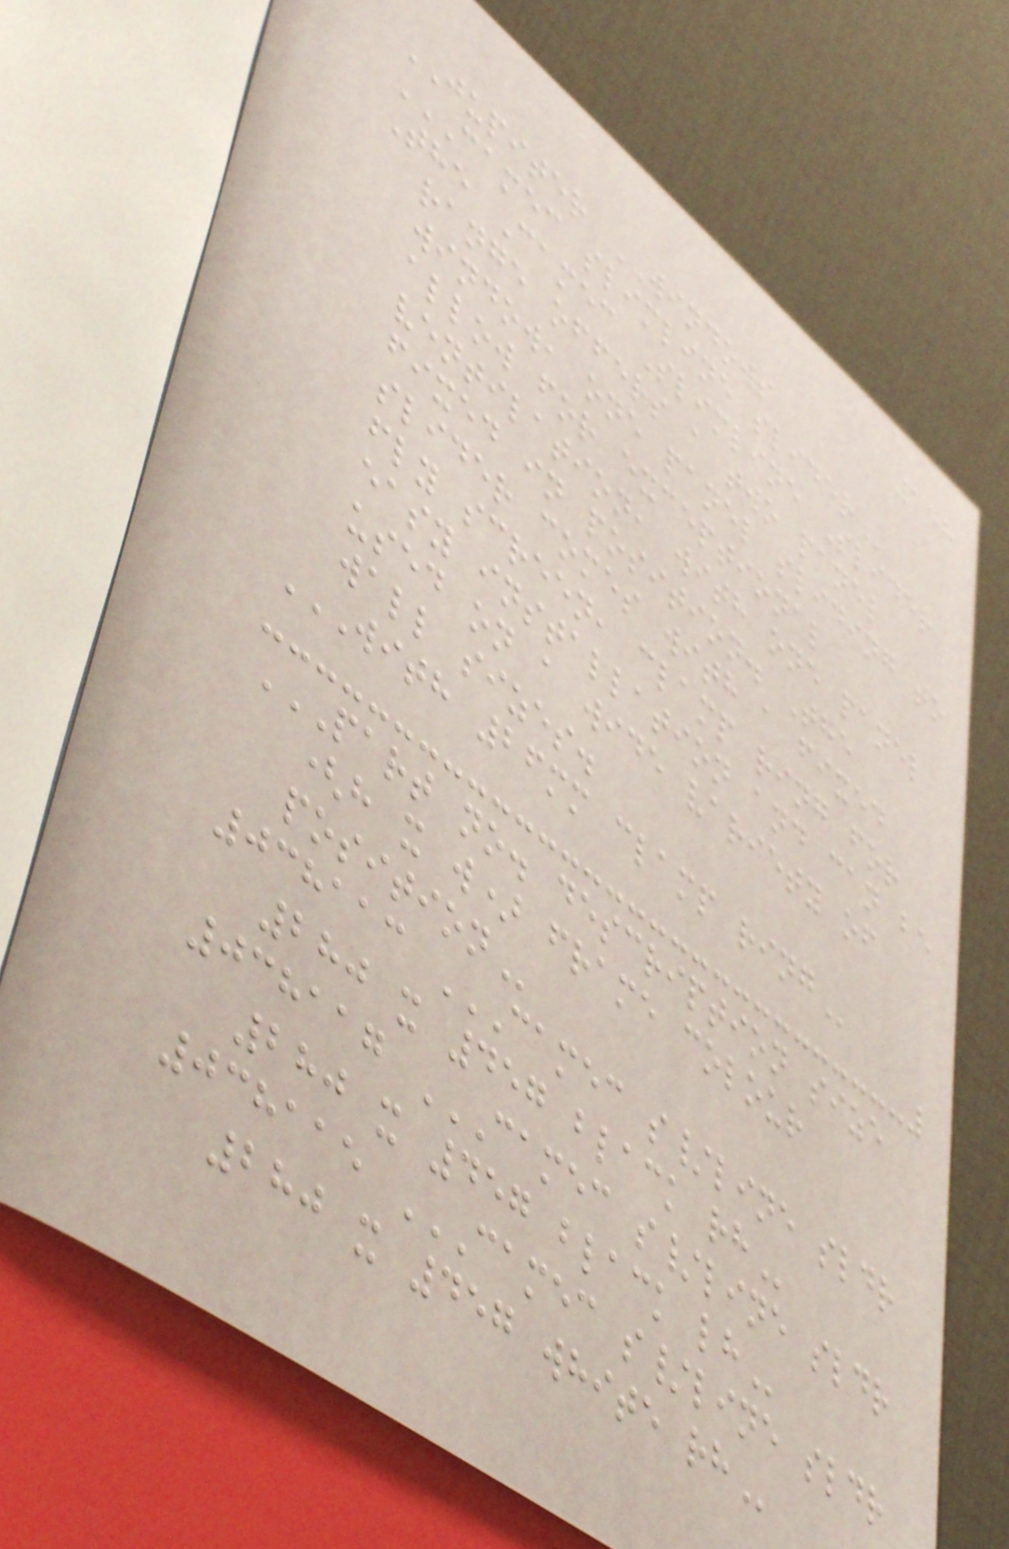158
JUPITER WINDOWS
CAMEC SLIMLINE SLIDER
The Camec Slimline Slider
range offers a two panel
window, one panel sliding to
allow for exceptional
ventilation, with one panel
fixed in position. The
slider comes with a fixed
fly screen, clamp ring for
easy installation and can be
used on a wide variety of
wall sizes.
WITH 26MM CLAMP RING
PART NO. DESCRIPTION SIZE
(H X W) FRAME COLOUR
POSITION
038113 CAMEC S/LINE SLDR
280 X 457 BLACK RH
038117 CAMEC S/LINE SLDR
280 X 457 BLACK LH
038115 CAMEC S/LINE SLDR
280 X 457 WHITE RH
